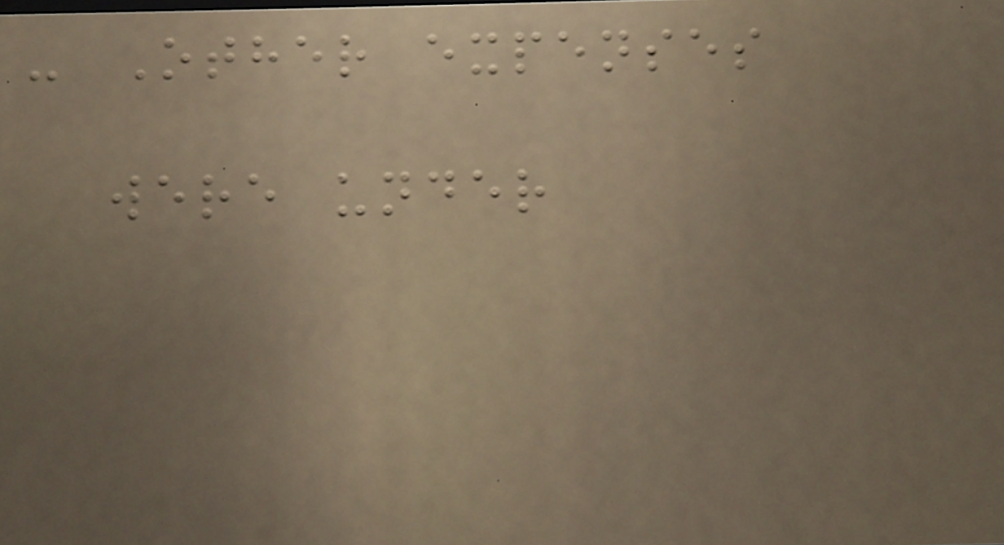- Other expenses
were under
